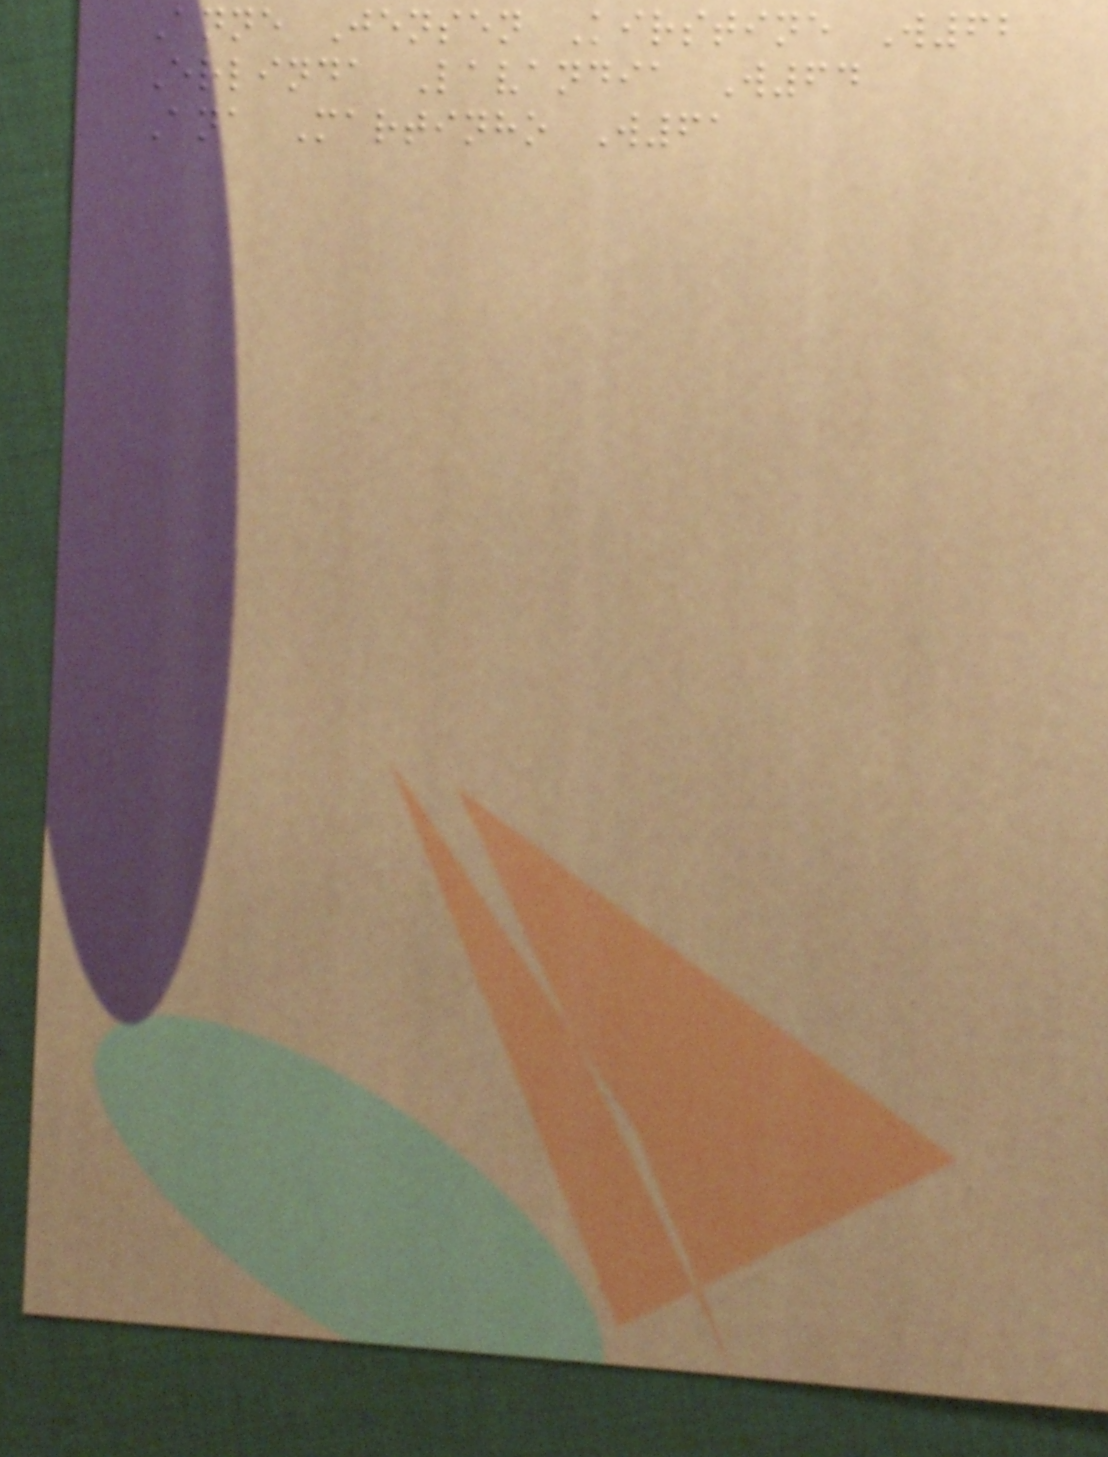Anne Jensen Kirstine W62
Erlinda Lavandia W64
Ana Martinho W61
